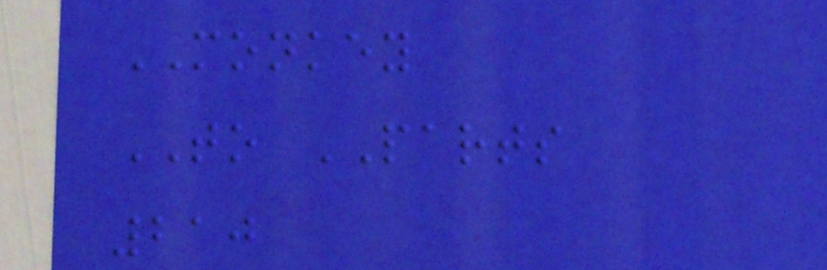MONKEY
TO PARTS
210
